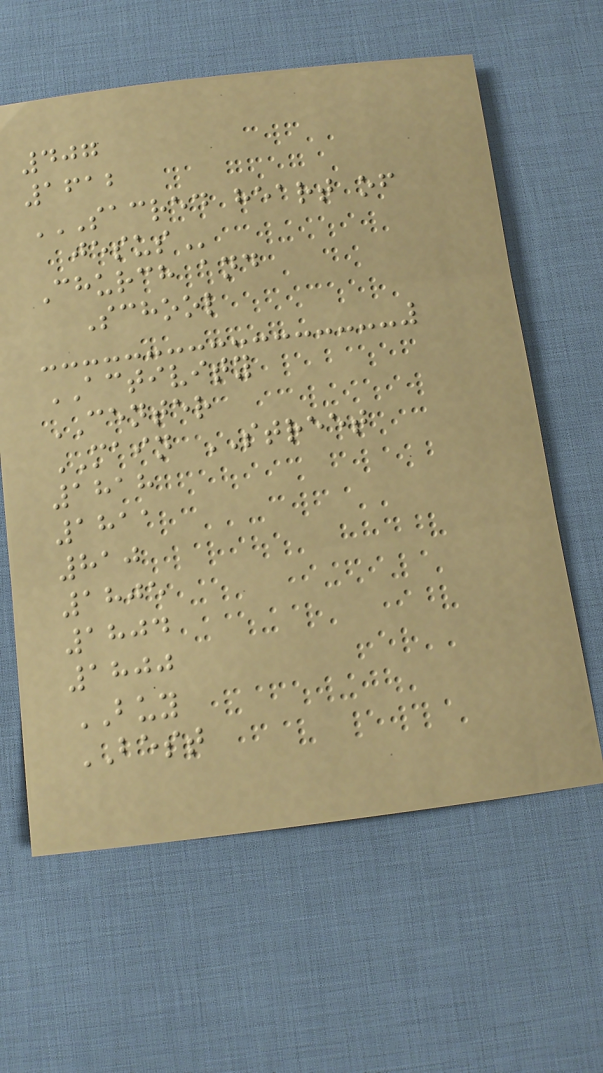407
1612
SACRED HEART OF
JESUS
Church and
School
ACTIVITY
CENTER
MAIN STREET
1818
1811
810
1805
1804
1800
BUY
BEST
